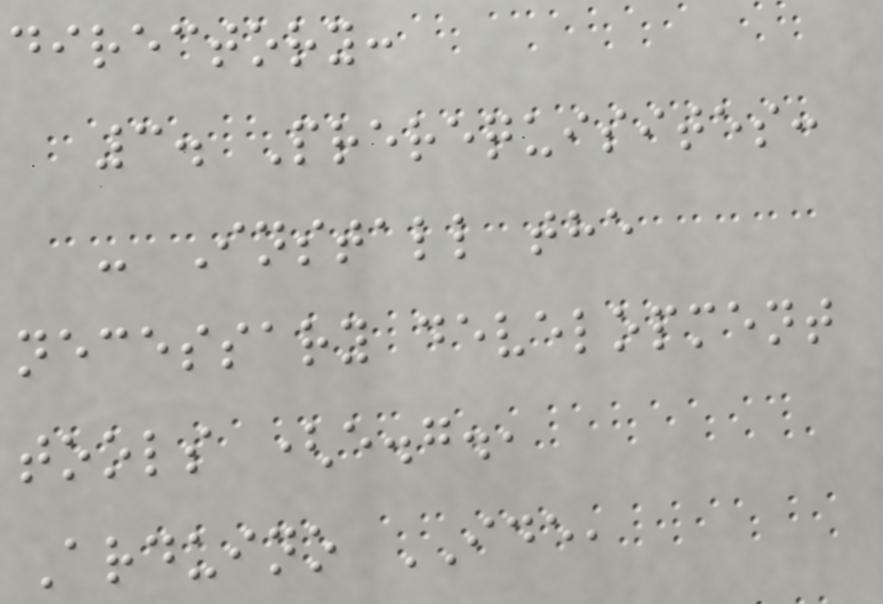directory:
3. Prerequisites:
- Install the
necessary development
tools (e.g.,
Arduino IDE,
